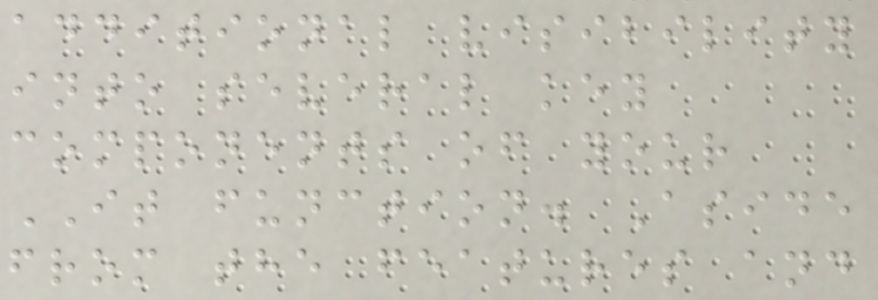additional visibility
into several key
components of your
IT function. Aside
from the features and
